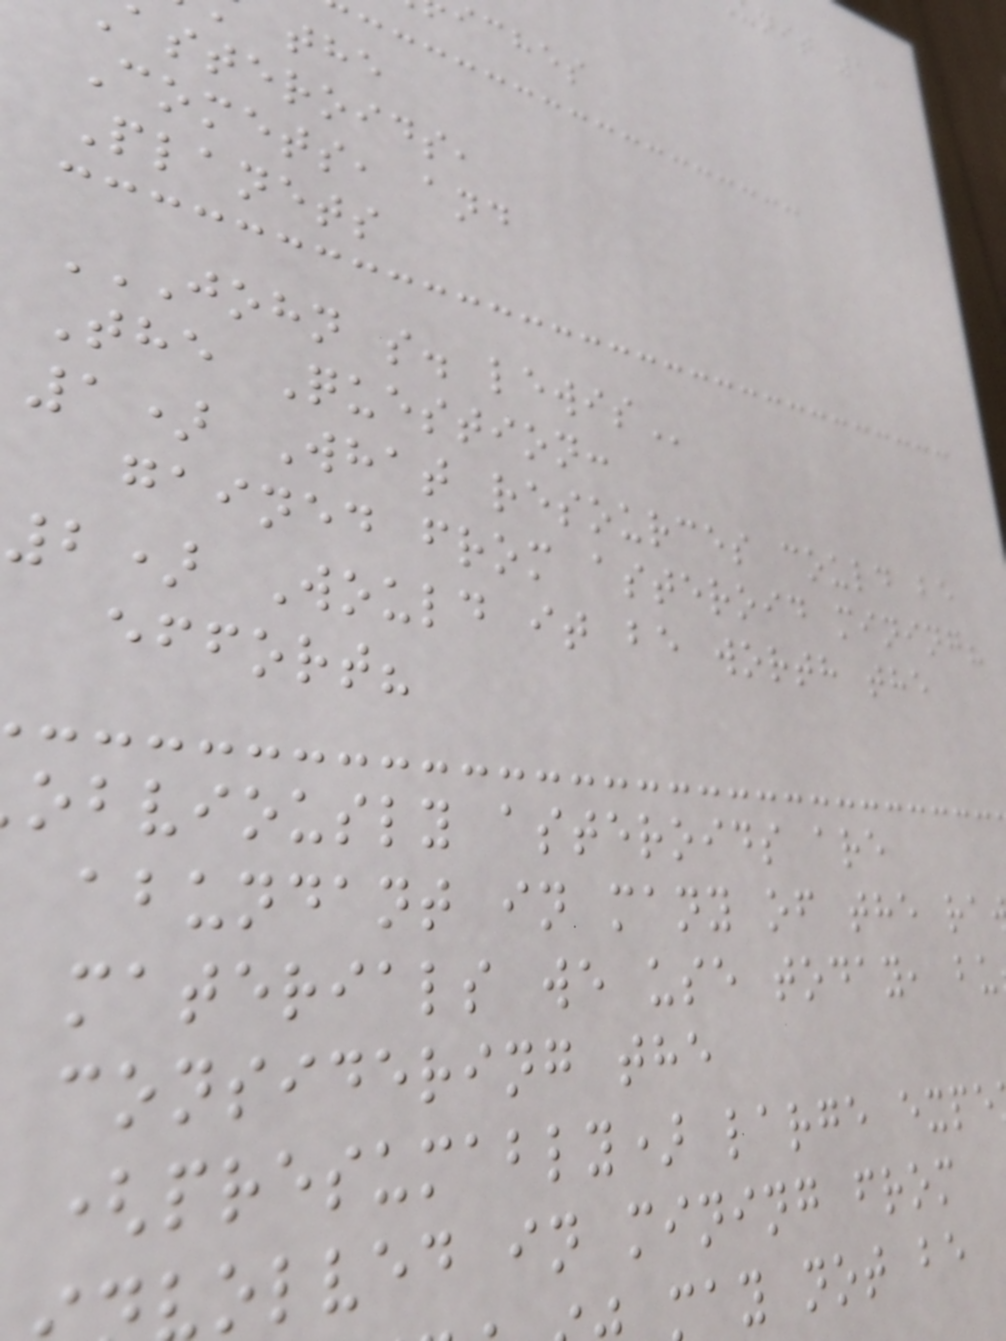iches
asteroids,
Comets, and
Planets
JOHN S. LEWIS
The Question:
1) What resources could be
gained from asteroid mining?
2) Would it be worth the
effort?
obviously asteroids are
abundant in many of the ra
materials we use today, bu
considering the
(presumably) large expe
olved in mining from
ay not be
